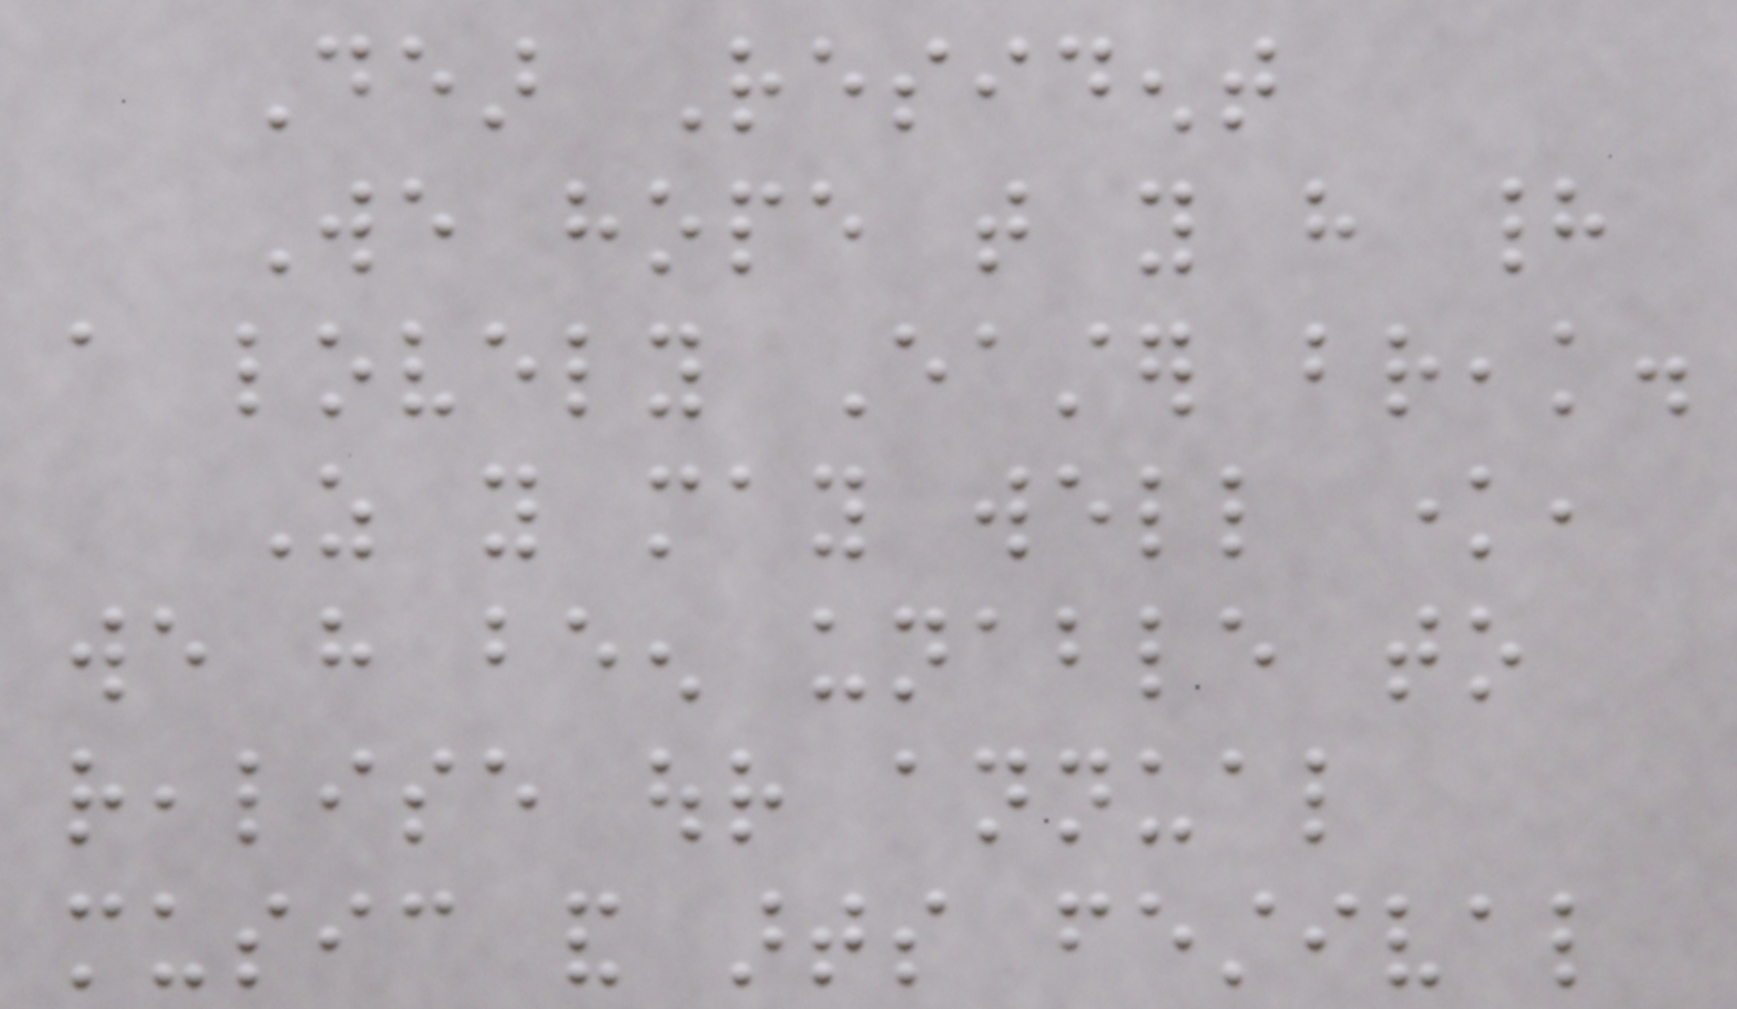Dear Resident
We hope that you have had
a lovely Easter break.
As you may well know,
we have been unable to
realise our annual
music and arts festival
